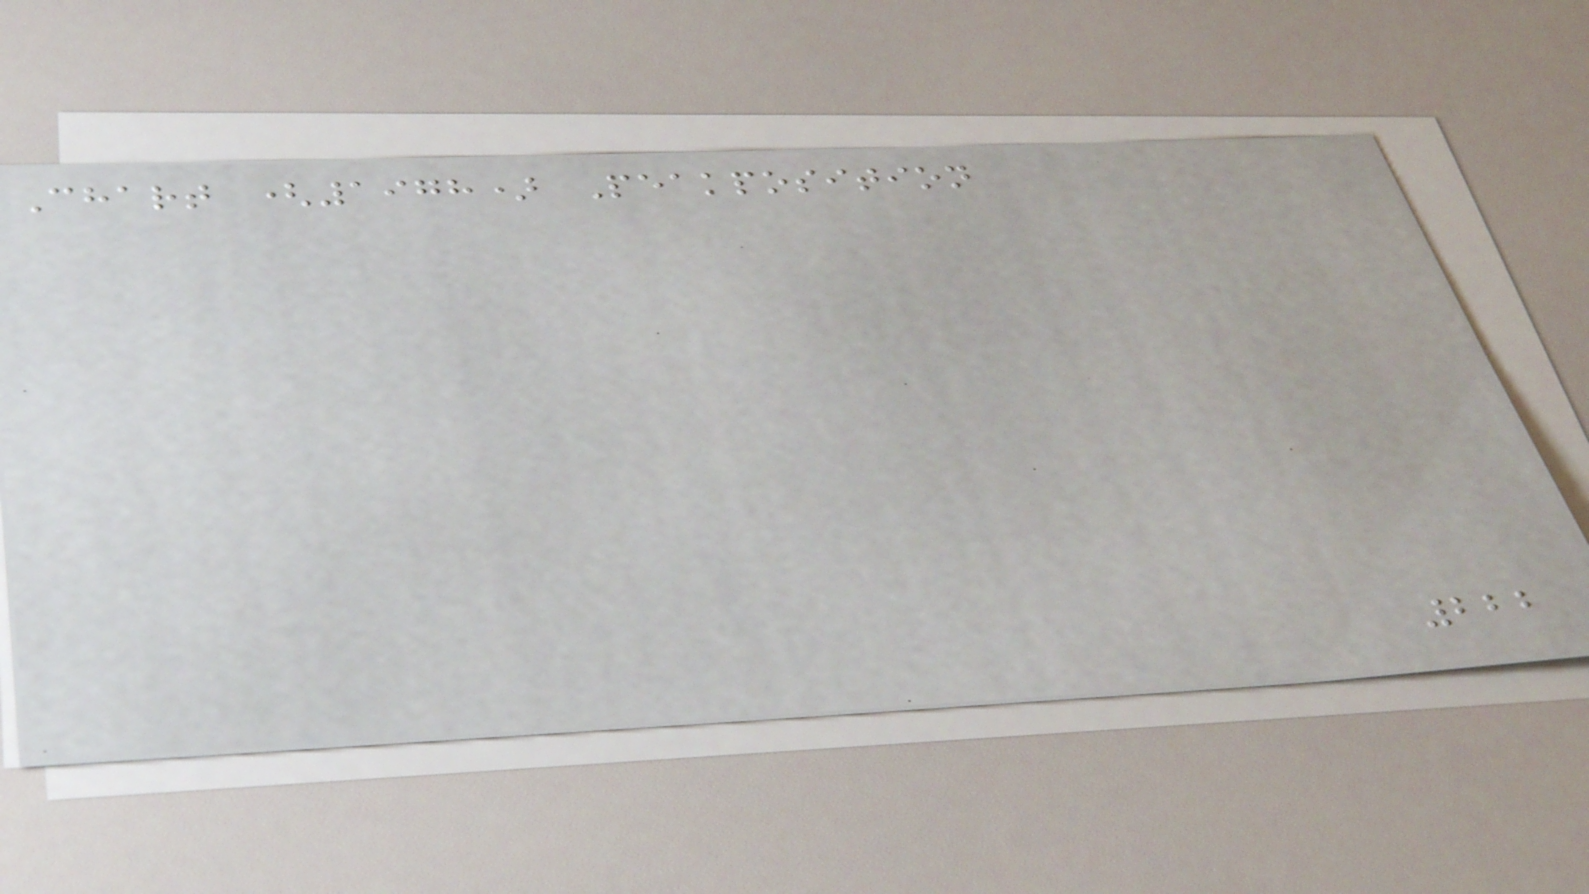Chart (1978) Peakposition
222
